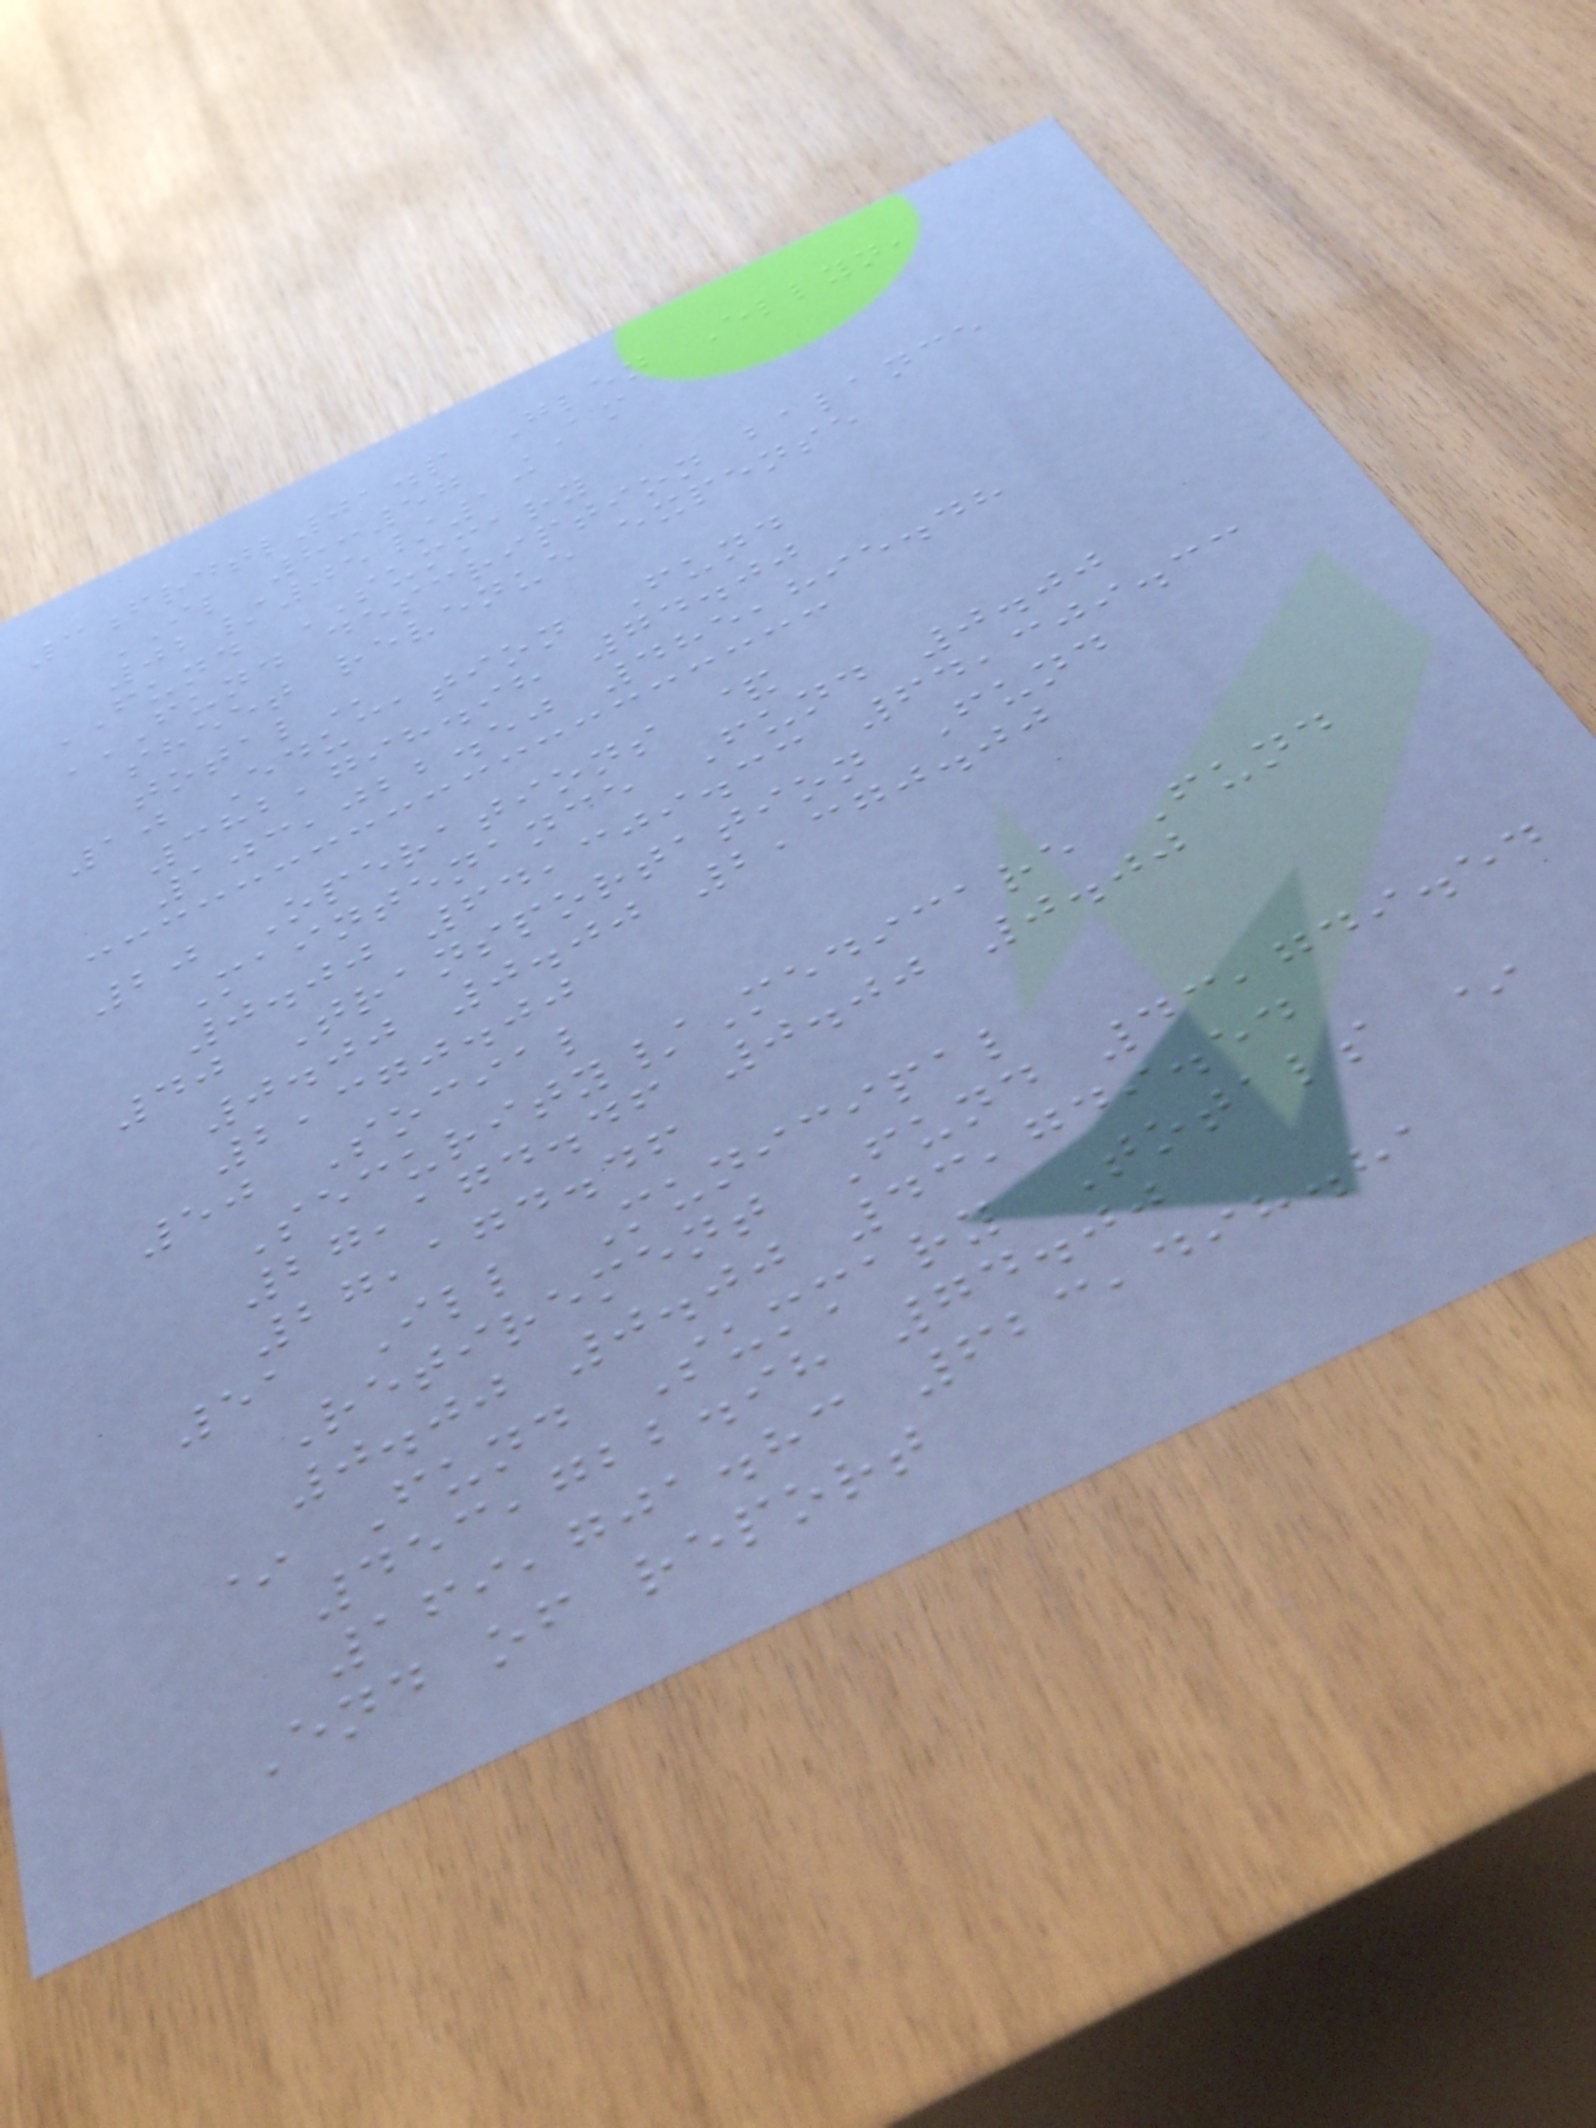3frdtl01.p Glen Ellyn,
IL 8:57 AM
02/05/13
FUND SUMMARY
FUND DESCRIPTION BALANCE
SHEET REVENUE EXPENSE
TOTAL
10 Education Fund
382,798.98 74.00
103,022.50 485,895.48
20 Operations &
Maintenance Fund 0.00
0.00 64,309.33 64,309.33
40 Transportation Fund
0.00 0.00 2,370.00
2,370.00
50 Social
Security/Medicare Fund
27,174.46 0.00 0.00
27,174.46
51 Ill Municipal
Retirement Fund 43,749.54
0.00 0.00 43,749.54
* Fund Summary Totals *
453,722.98 74.00
169,701.83 623,498.81
End of report
